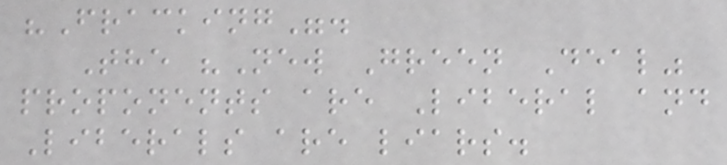"Fracking".
The "New Green Deal"
proponents are Liberal and
Liberals are liars.
